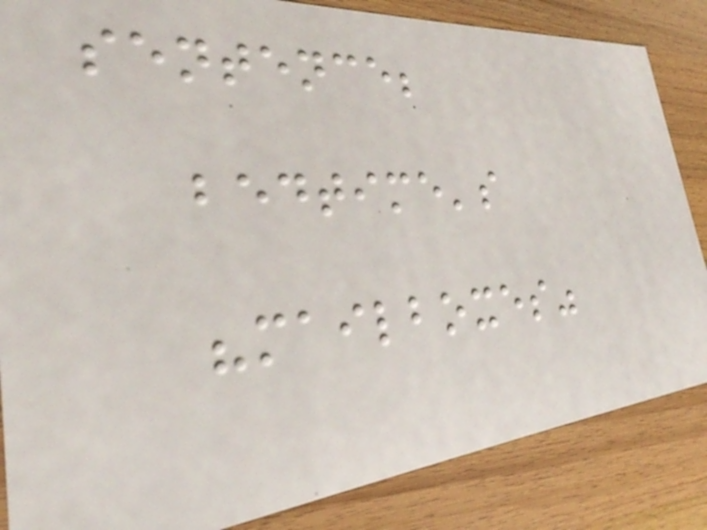sentence;
bedtime's
"mailboxes"
